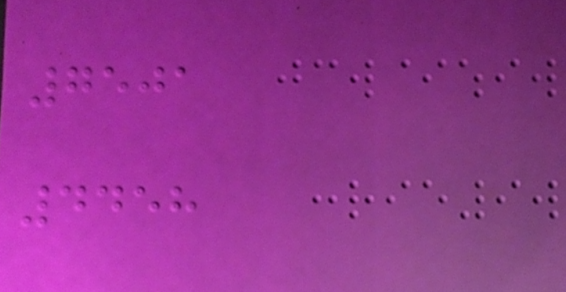7501
4458
